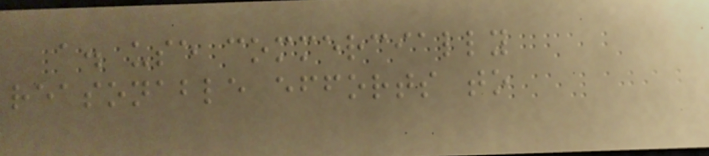a. use commercially
reasonable efforts to
